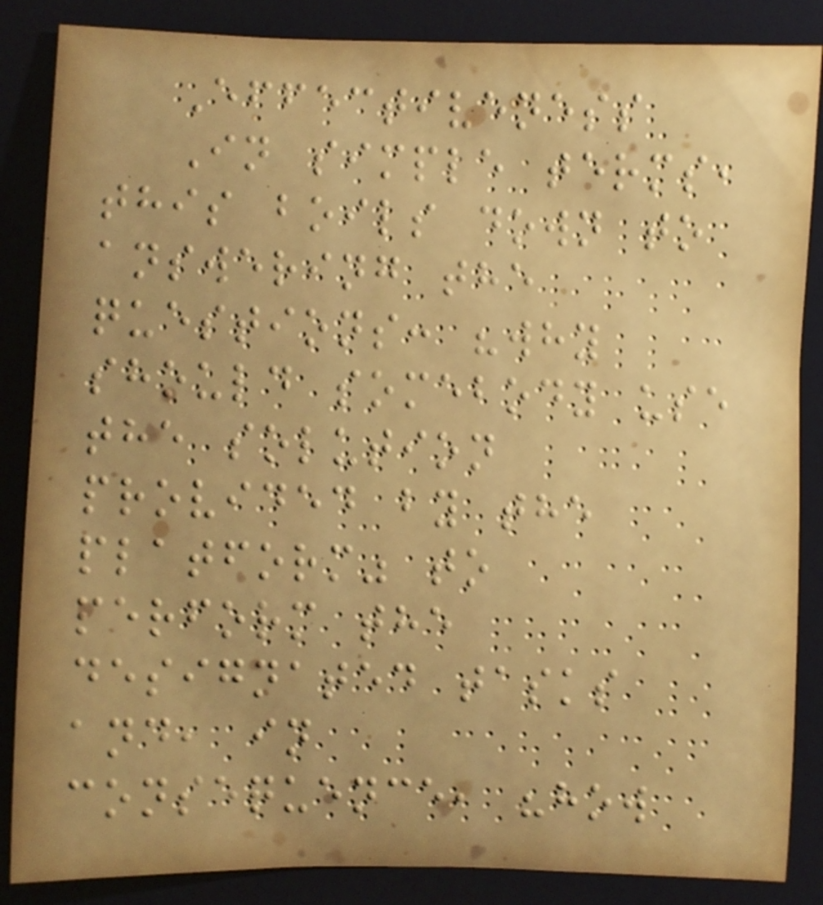Effectiveness
In simple terms,
this boils down to
answering the
questions: "why
should somebody use
the solution
provided by the
platform" to
perform the
designated tasks
and, in
consequence, "how
